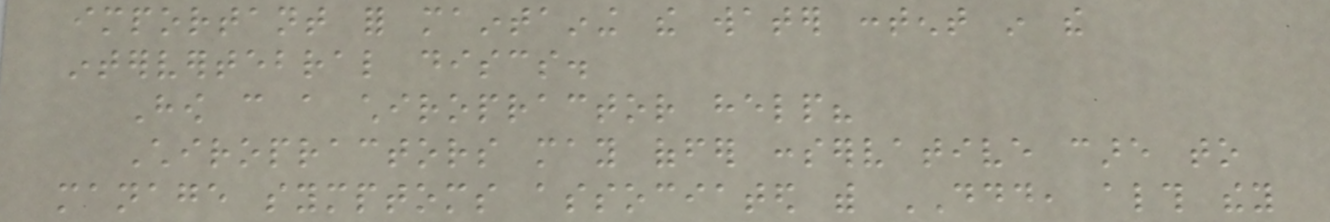important for maintaining the water content in the
intervertebral discs.
How can a chiropractor help?
Chiropractors may offer conservative care to
manage symptoms associated with DDD, although they
